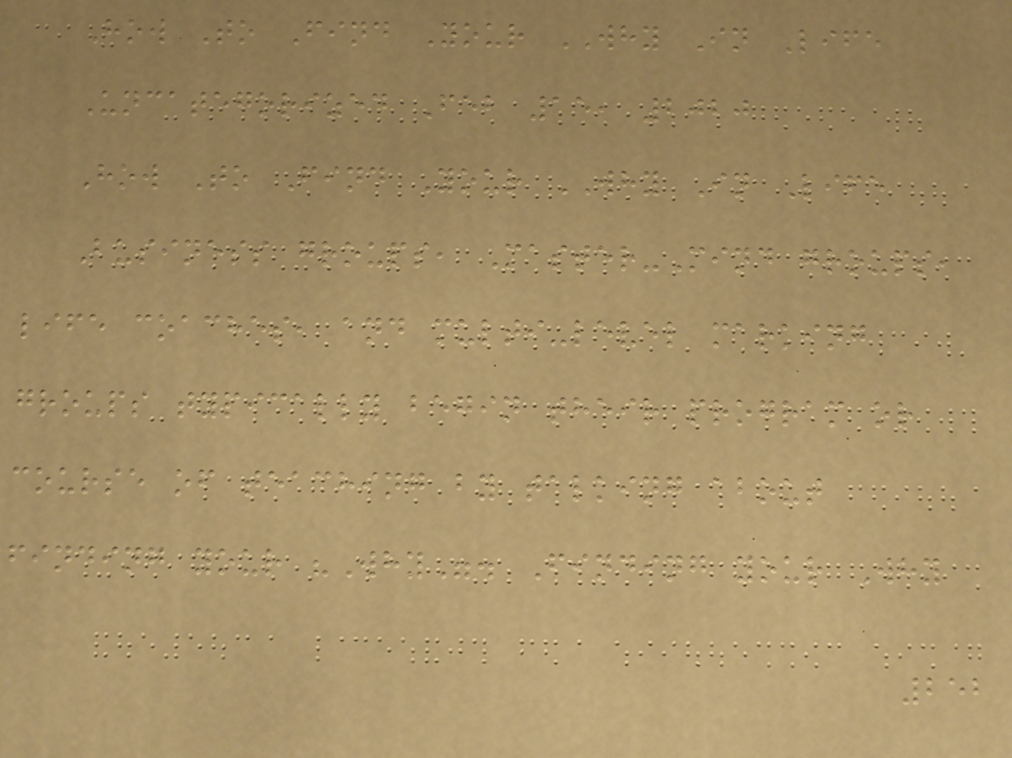How To Find Your WHY In Life
Uncategorized Feb 15, 2020
How To Find Your WHY In Life
Business groups, Master-Mind groups,
life coaches, and multi-level marking
groups typically begin their program or
course of teaching by talking about
finding your "Why". Finding your Why
252
